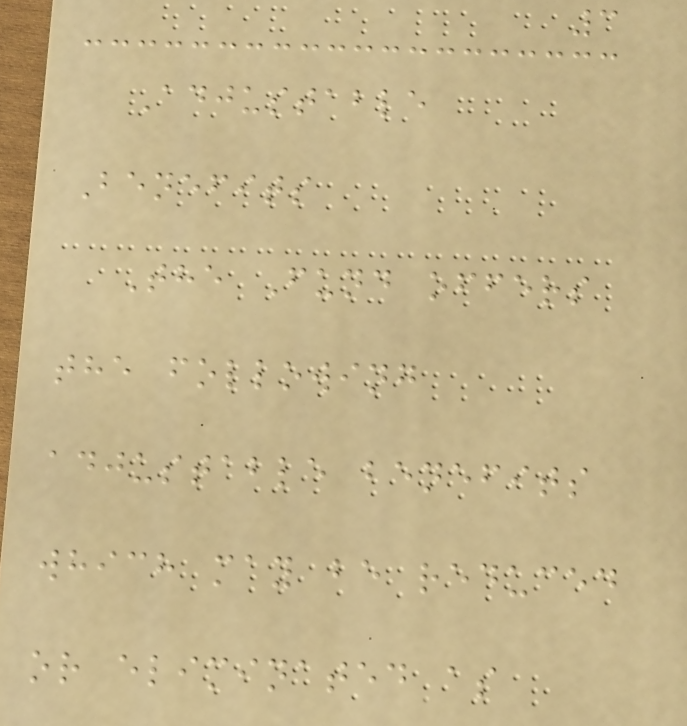3
Adjustable
Benefits
The Fund offers
the following
adjustable benefits
which may be reduced
or eliminated as
